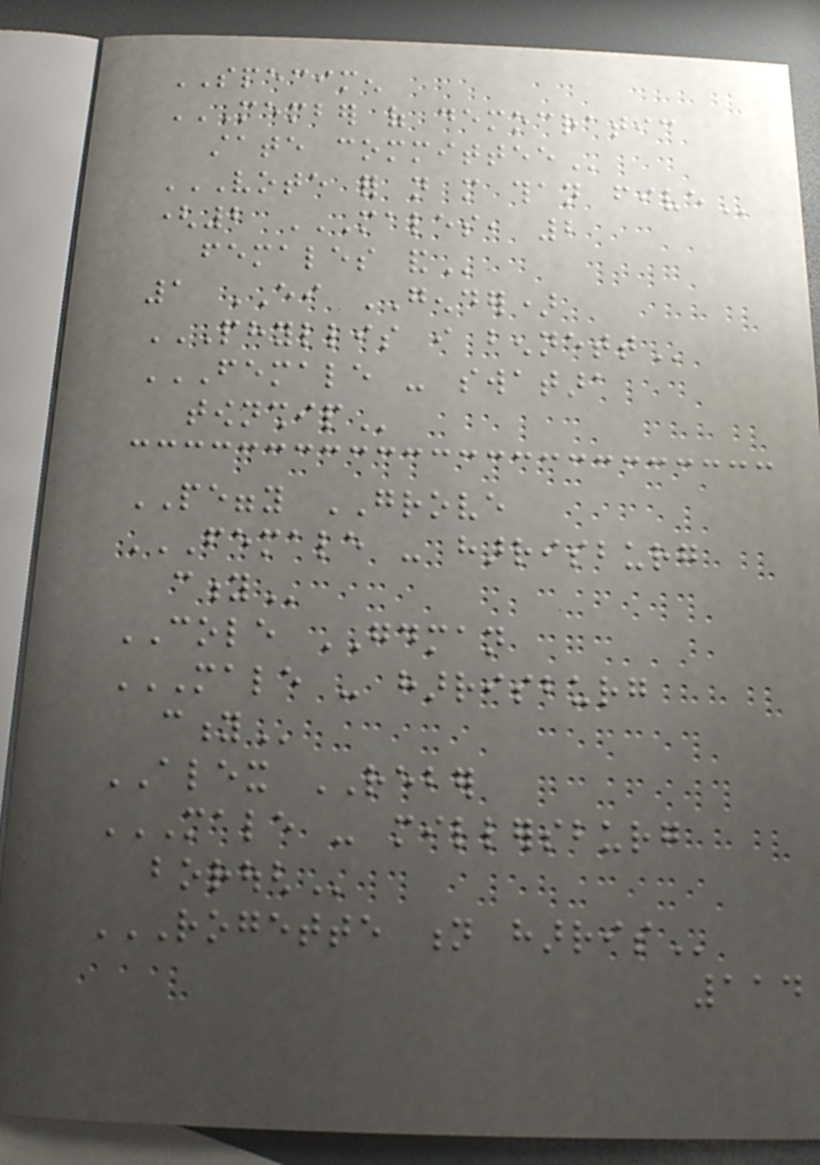SPECIMEN
MEMBER OF DEMOCRATIC
STATE COMMITTEE
VOTE FOR NOT MORE THAN FIVE
(2 MALES, 2
FEMALES AND
1 EITHER GENDER)
PHYLLIS I BENNETT
FEMALE - SWATARA
TOWNSHIP
PEGGY GROVE
FEMALE - HARRISBURG
CITY
COLE GOODMAN
MALE - HARRISBURG
CITY
ALEX REBER
MALE - MILLERSBURG
BOROUGH
ROGETTE N HARRIS
114
